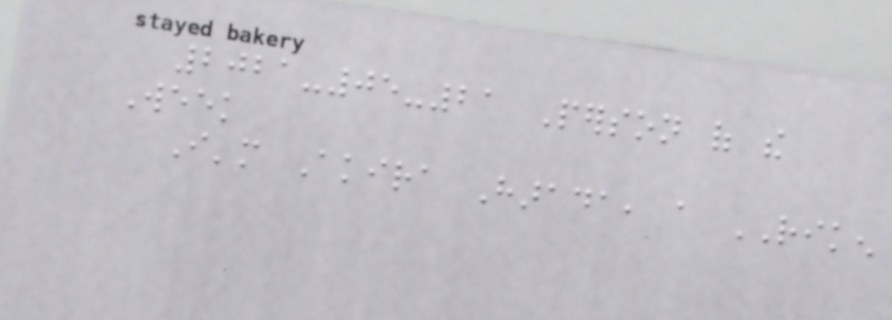2021-05-21 Person of the
Week
I'm Akira Harada, a RIKEN
